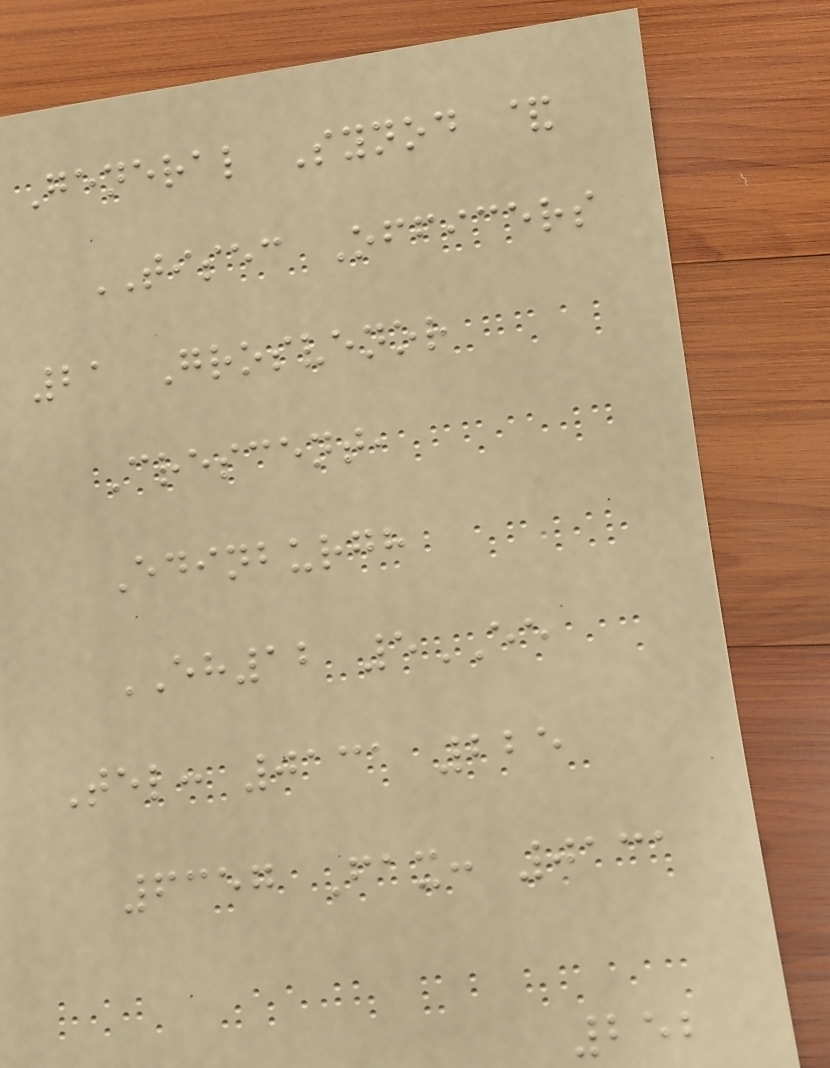General Synod &
TISEC Officers
21 Grosvenor
Crescent,
Edinburgh
EH12 5EE
Tel: 0131 225
6357 Fax: 0131
252
